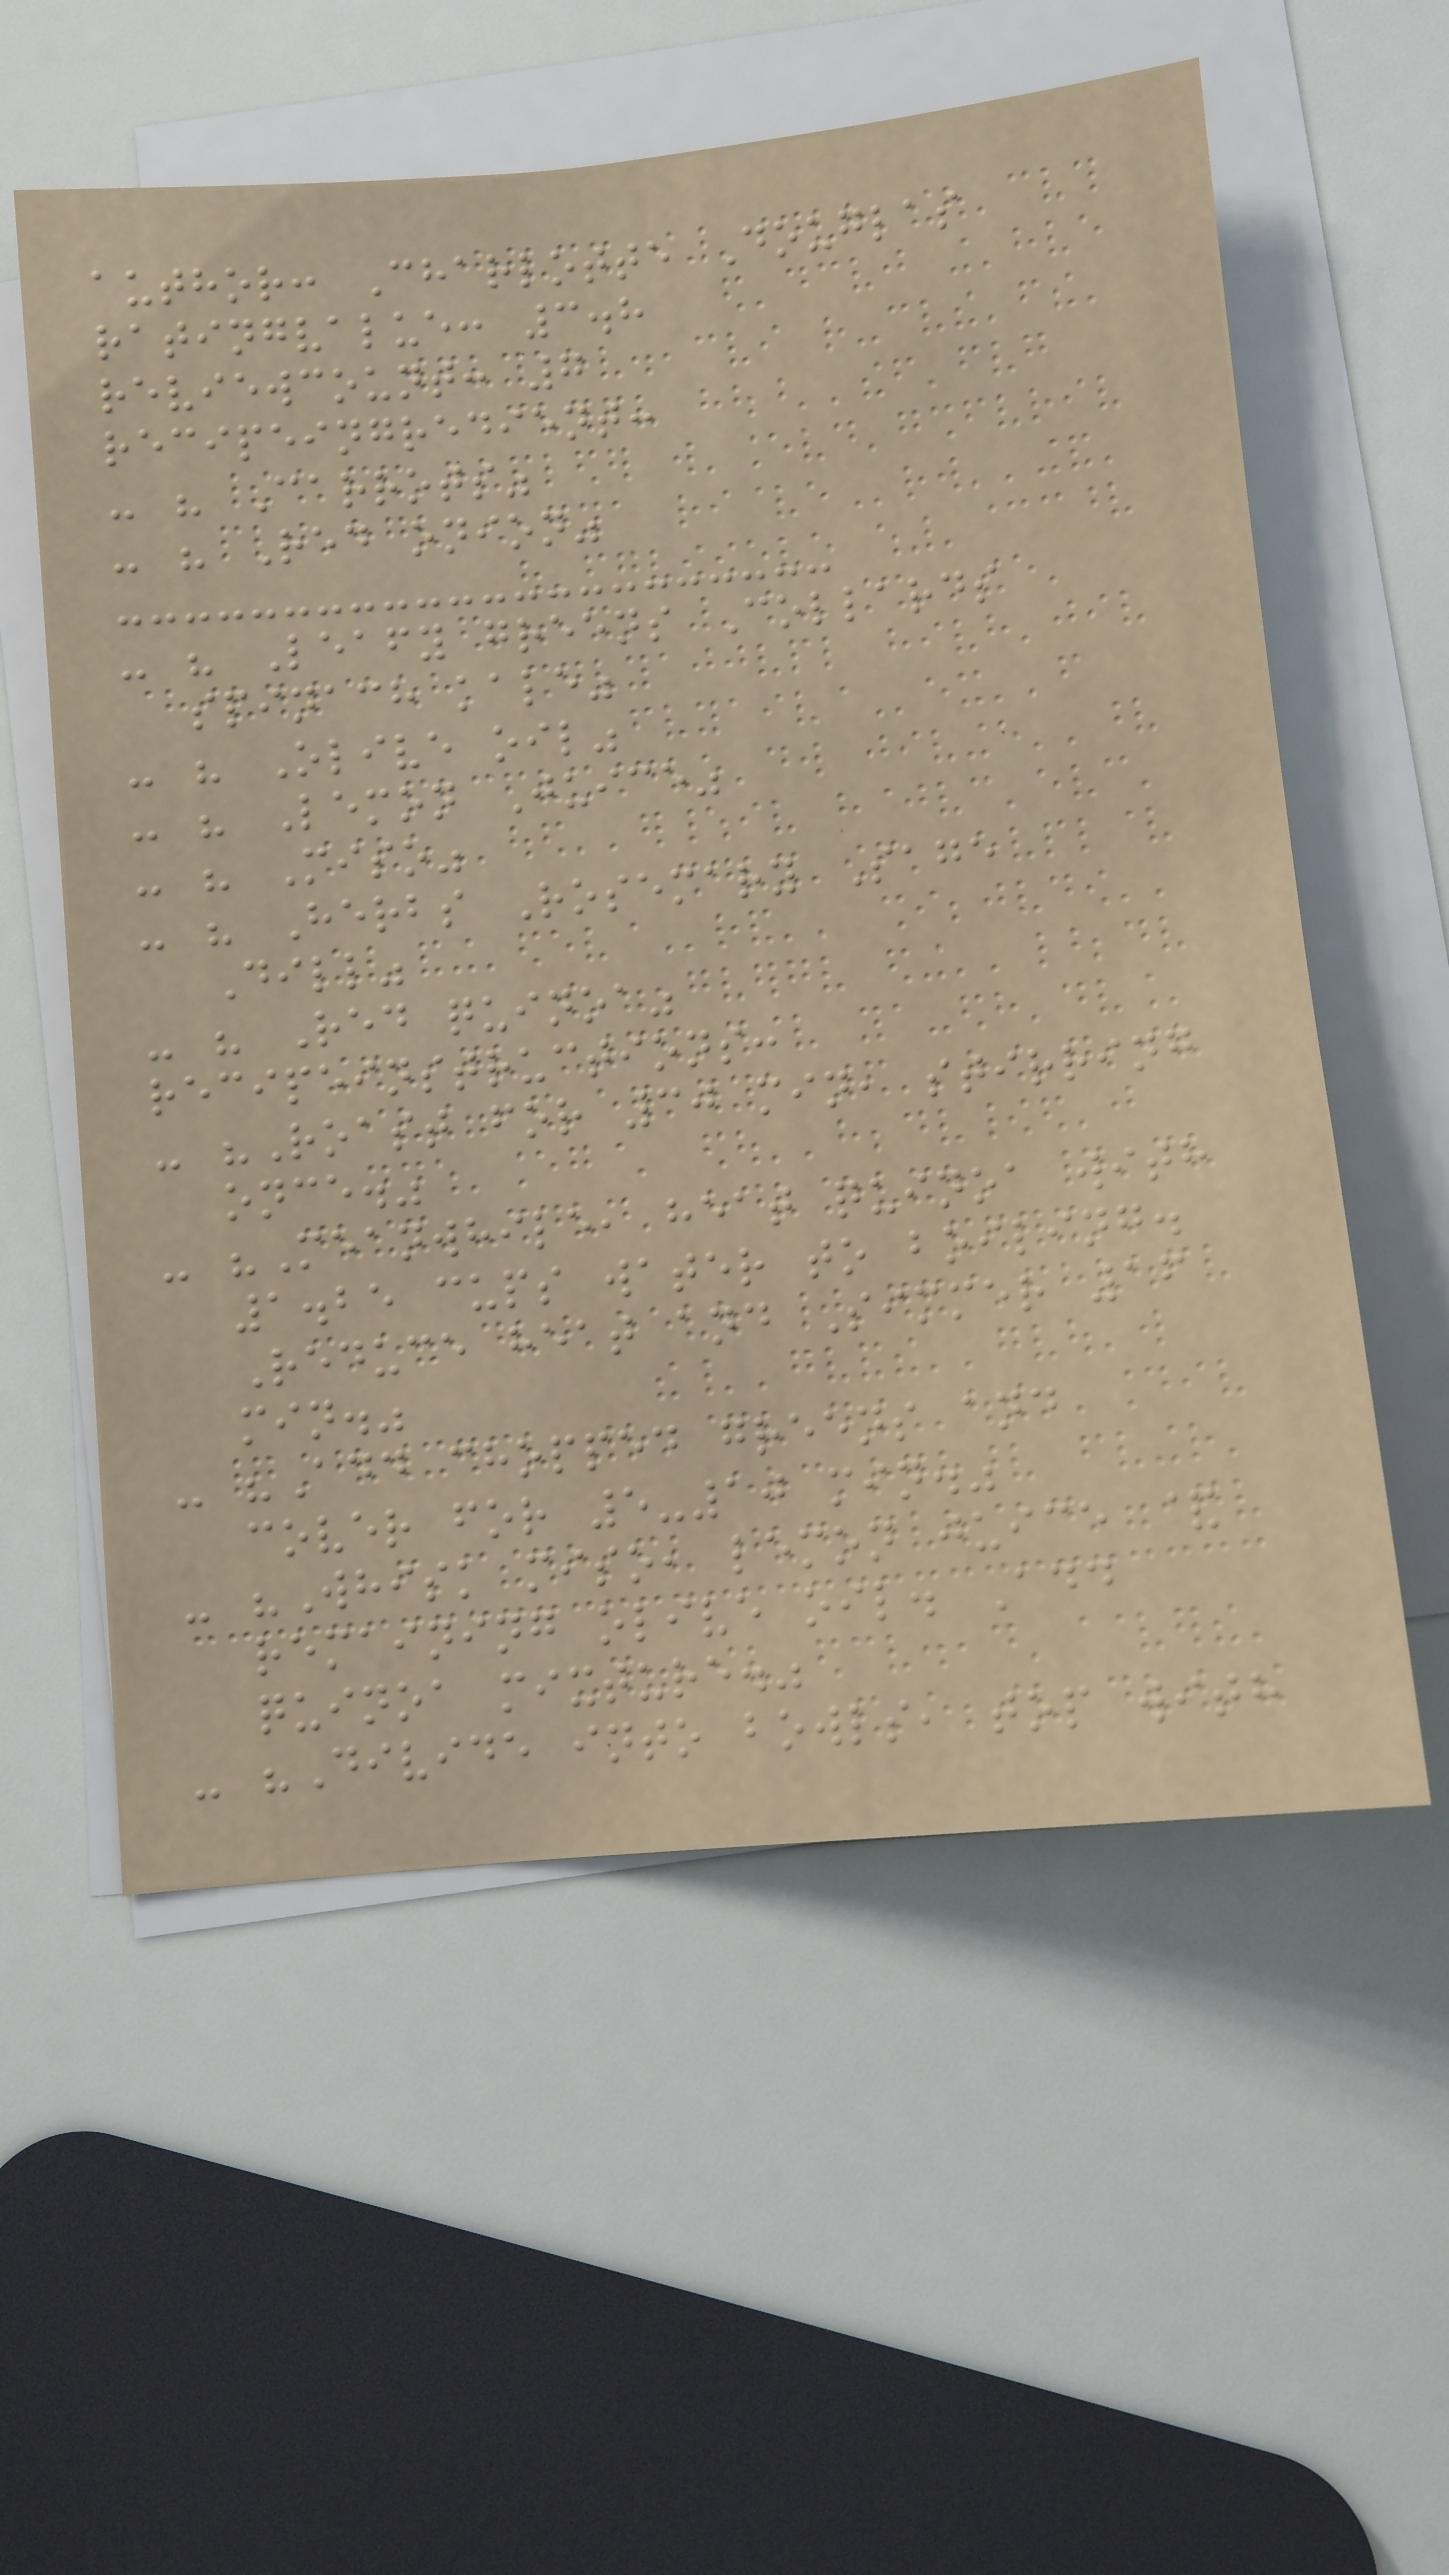author: Charlotte Douglas
ratingvalue: 3.8
reviewcount: 7
recipeingredient:
- " Carrots"
- " Red onion"
- " Leafy greens Collards
spinach kale"
- " Olive oil"
- " Lemon Juice"
- " Miso"
- " Herbs Rosemary Sage
Dill"
- " Red quinoa"
recipeinstructions:
- "Roast for 30 min, stirring
once."
- "Meanwhile, heat quinoa with
1.25 cups water to boiling.
Reduce heat and Simmer 16
min."
- "Add chopped greens and
cover for 5-10 min."
- "Whisk miso, lemon juice &
remaining olive oil. Add
quinoa mixture."
- "Divide into bowls, top with
